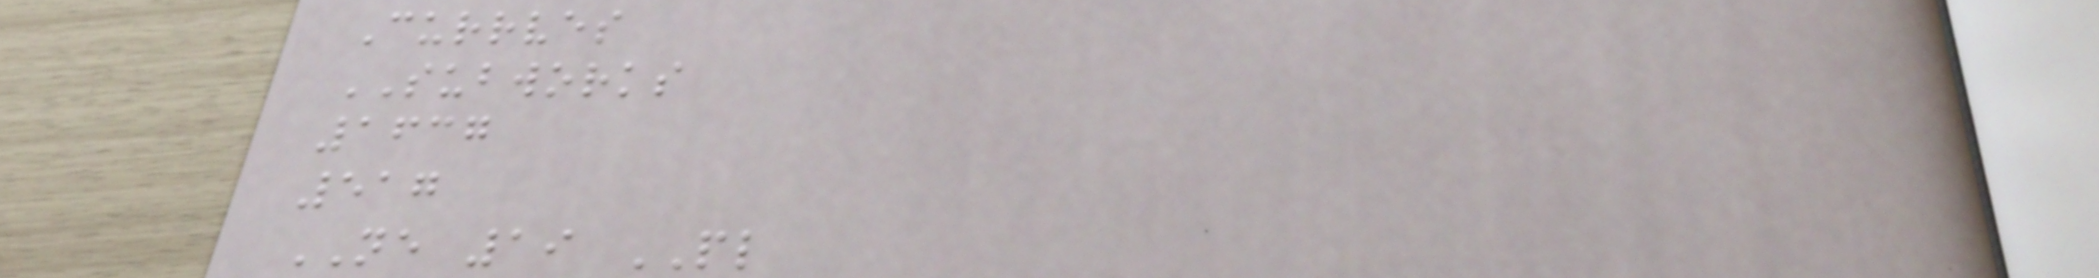Currves
SUBWORKS
1637
517
NE 19 PL
